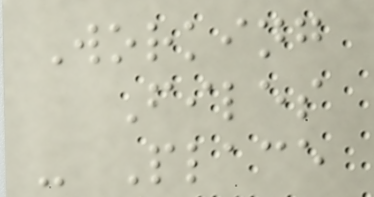Working
Files
- Place
